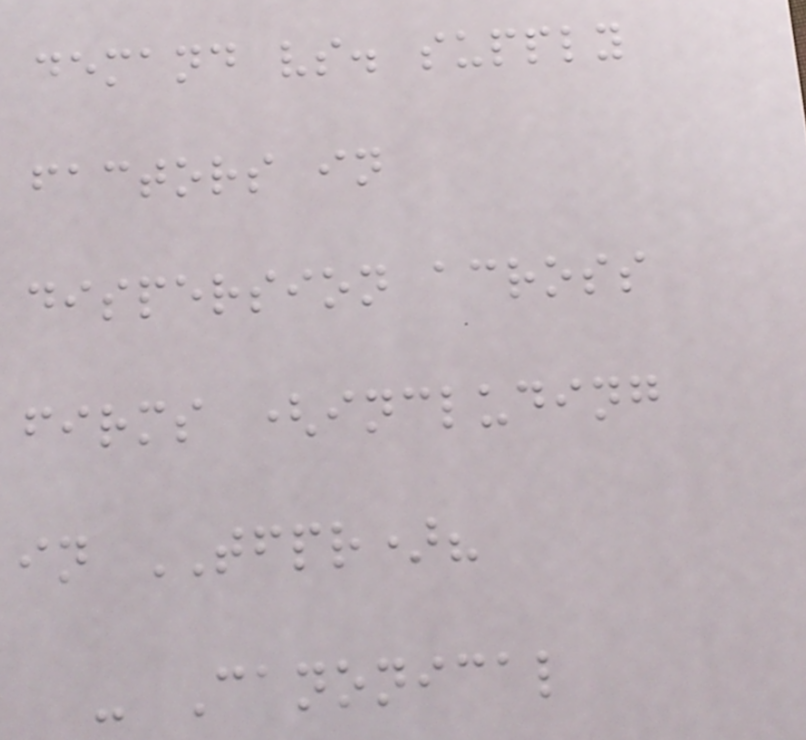demand vs. supply
factors in
dispersion across
firms (including
in TFPR)?
- Canonical
